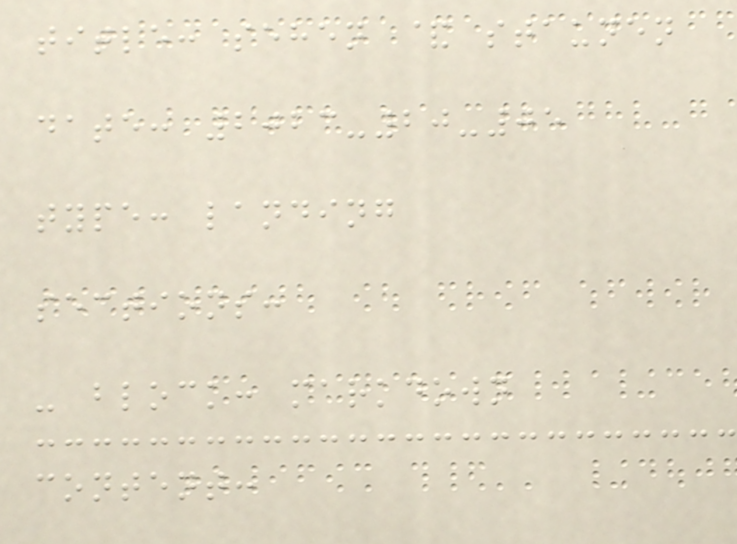title: sehen & staunen
date: 2023-20-05
type: landing
sections:
- block: markdown
content:
